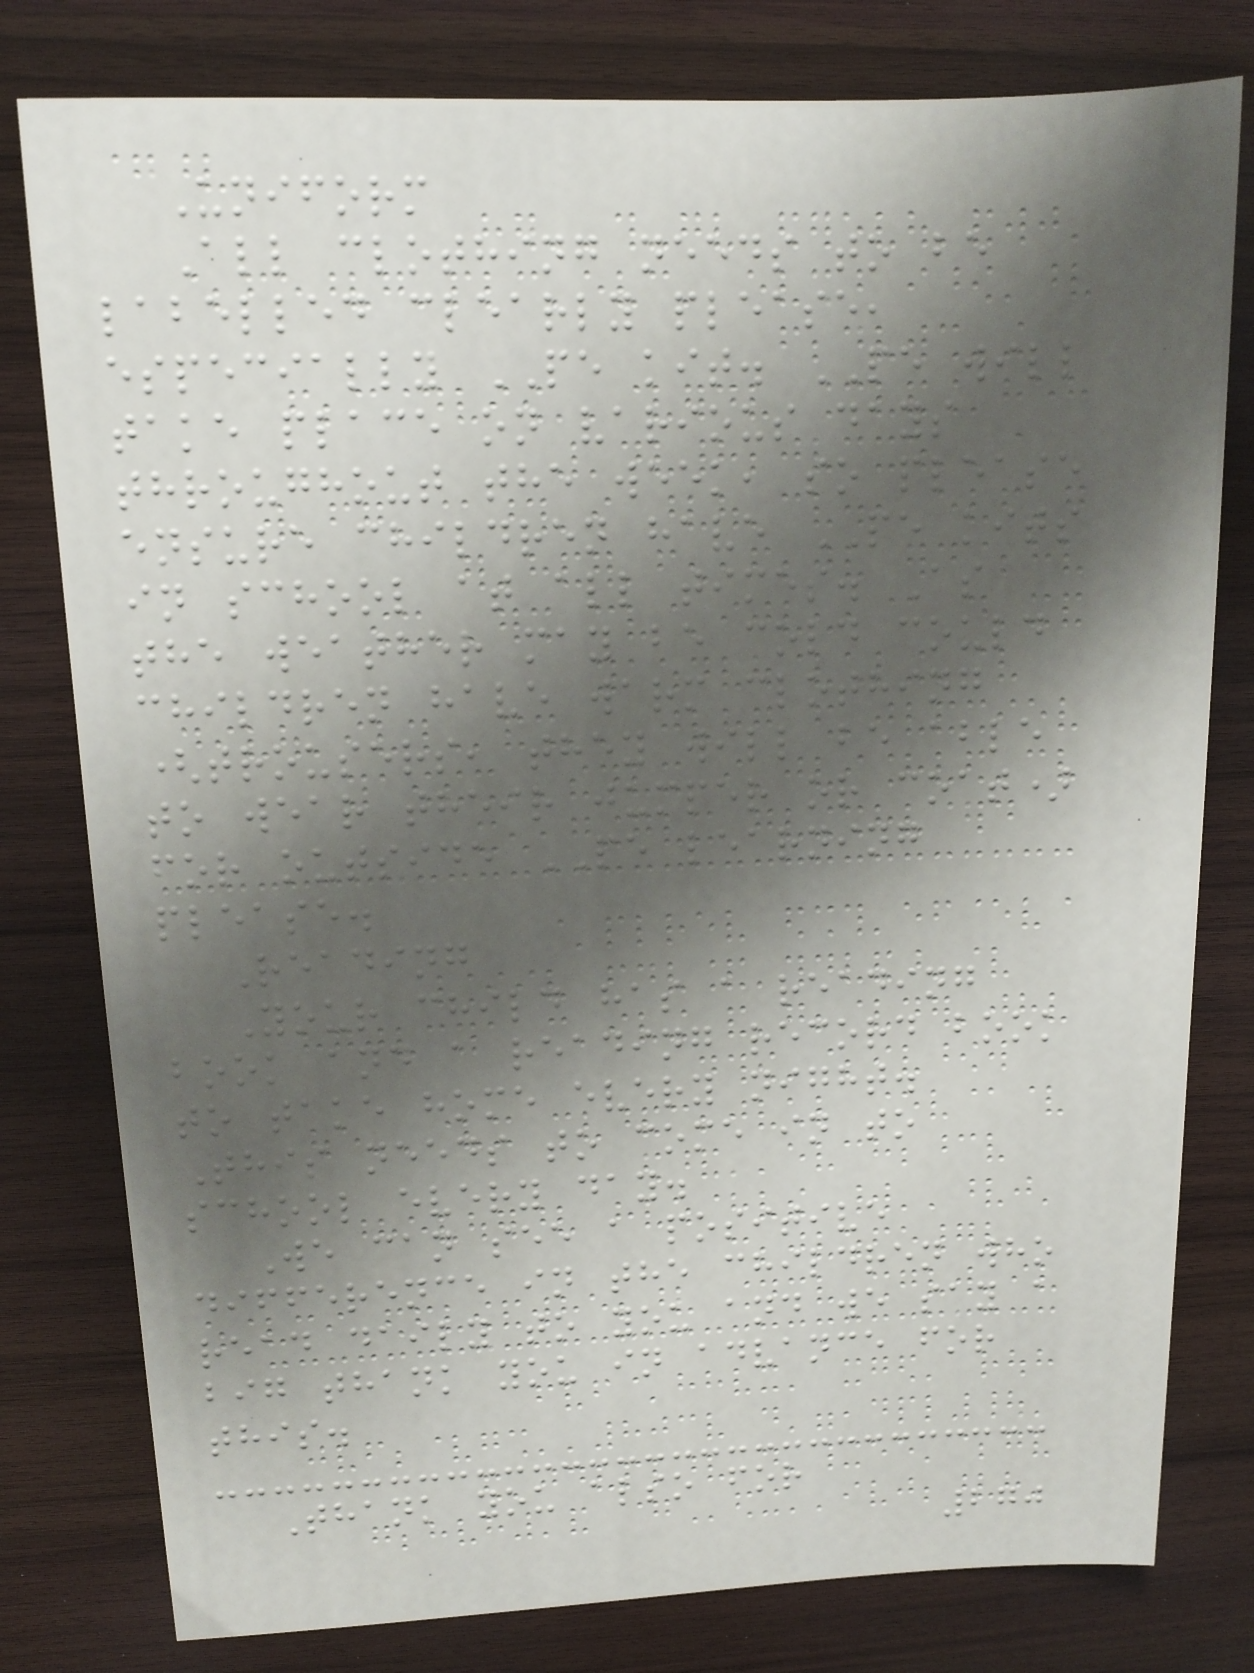Uniform
All clothing needs to be
labelled clearly please,
especially PE kit. PE will
take place on various days
throughout the week, so please
ensure children have PE kits
in school at all times. As
the weather may be cold could
children have warm clothing
(trousers, they will be able
to wear their jumper or coat)
for outside PE learning
please.
Reading
Your child has a reading
book and a reading record book
to take home every night.
This needs to come in to
school every day.
We can see a positive
difference in the children who
read daily to you and we say a
big thank you in advance for
this.
Thank you also for
270
